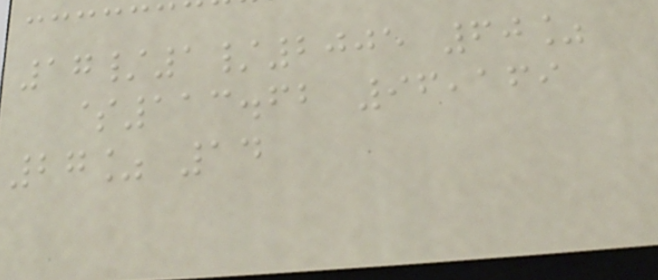17/1/2005 60%
$113.62 96,169
27% 14
